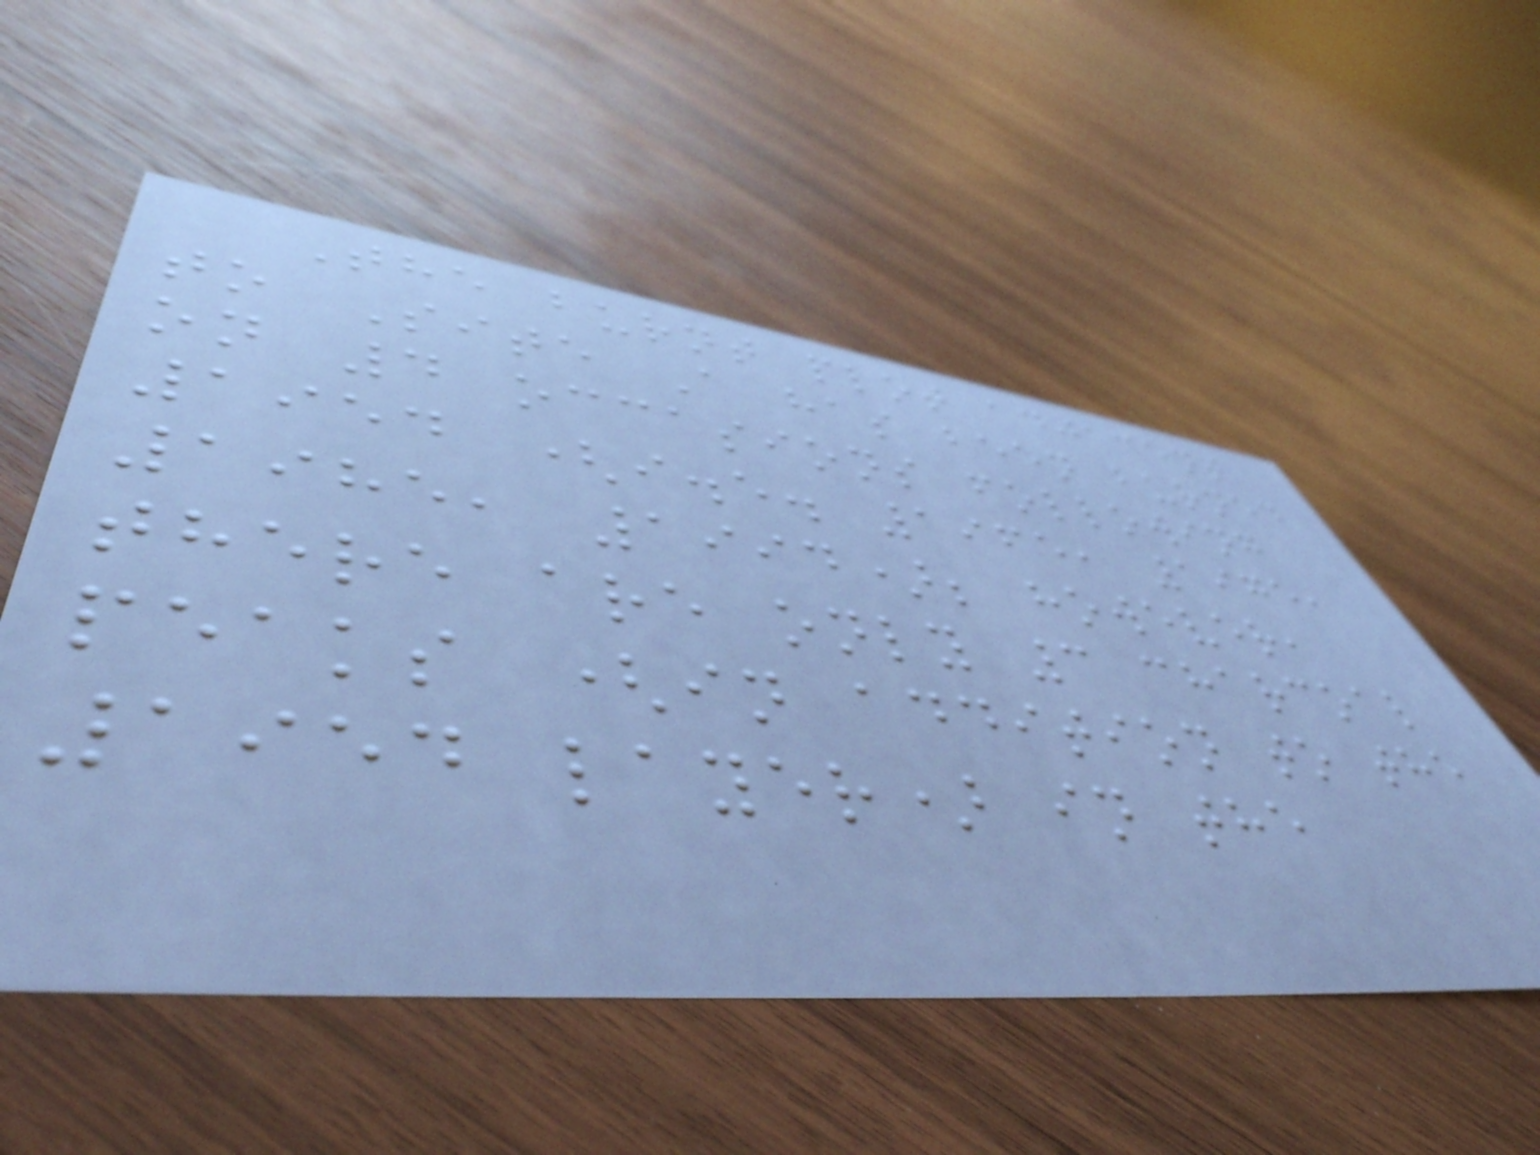The burnt plot adjacent
to Site A has been burned
on 4 occasions following
1954 (i.e. 1965, 1975,
1985, 1994); however,
there are only 3 charcoal
peaks (in addition to the
1954 layer) in the
